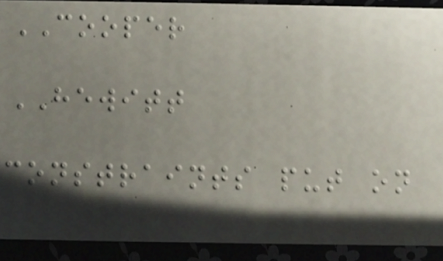COOPER
HEWITT
constraints put on
